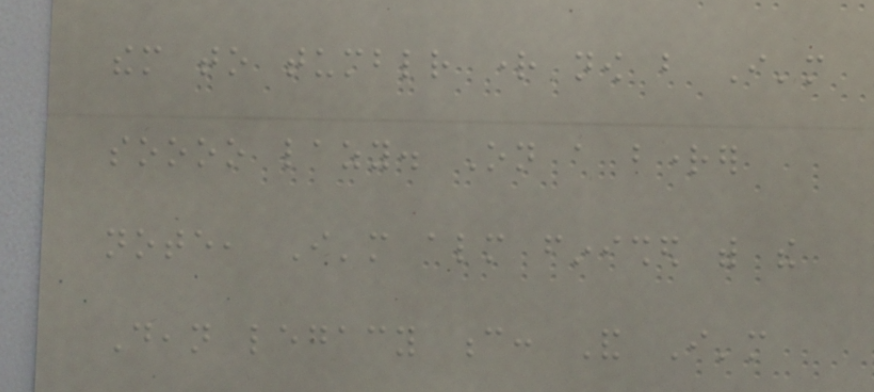them to tumblr right now but I'm
soooo lazy. On a brighter
note, I'm almost finished with the
Dean legacy c: And I'm
